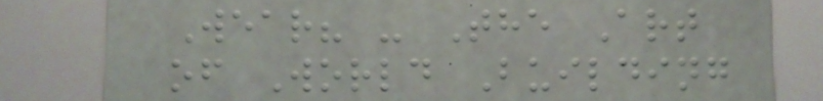Wear? - The Art
of World Building
